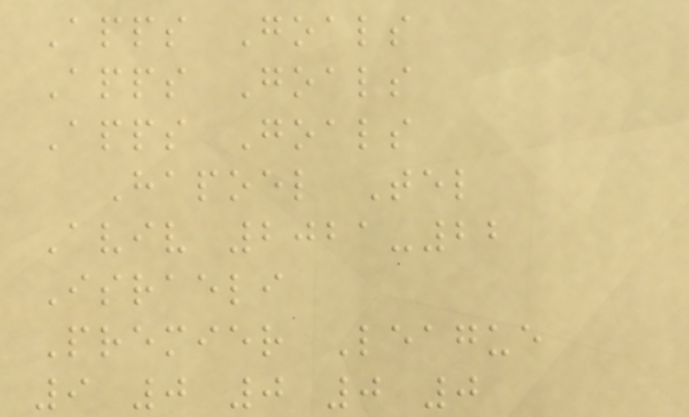Apps Goals
Apps Goals
Apps Goals
Hapoel Tel
Aviv 2021-22
Israeli
Premier League
9 0 0 0 0
